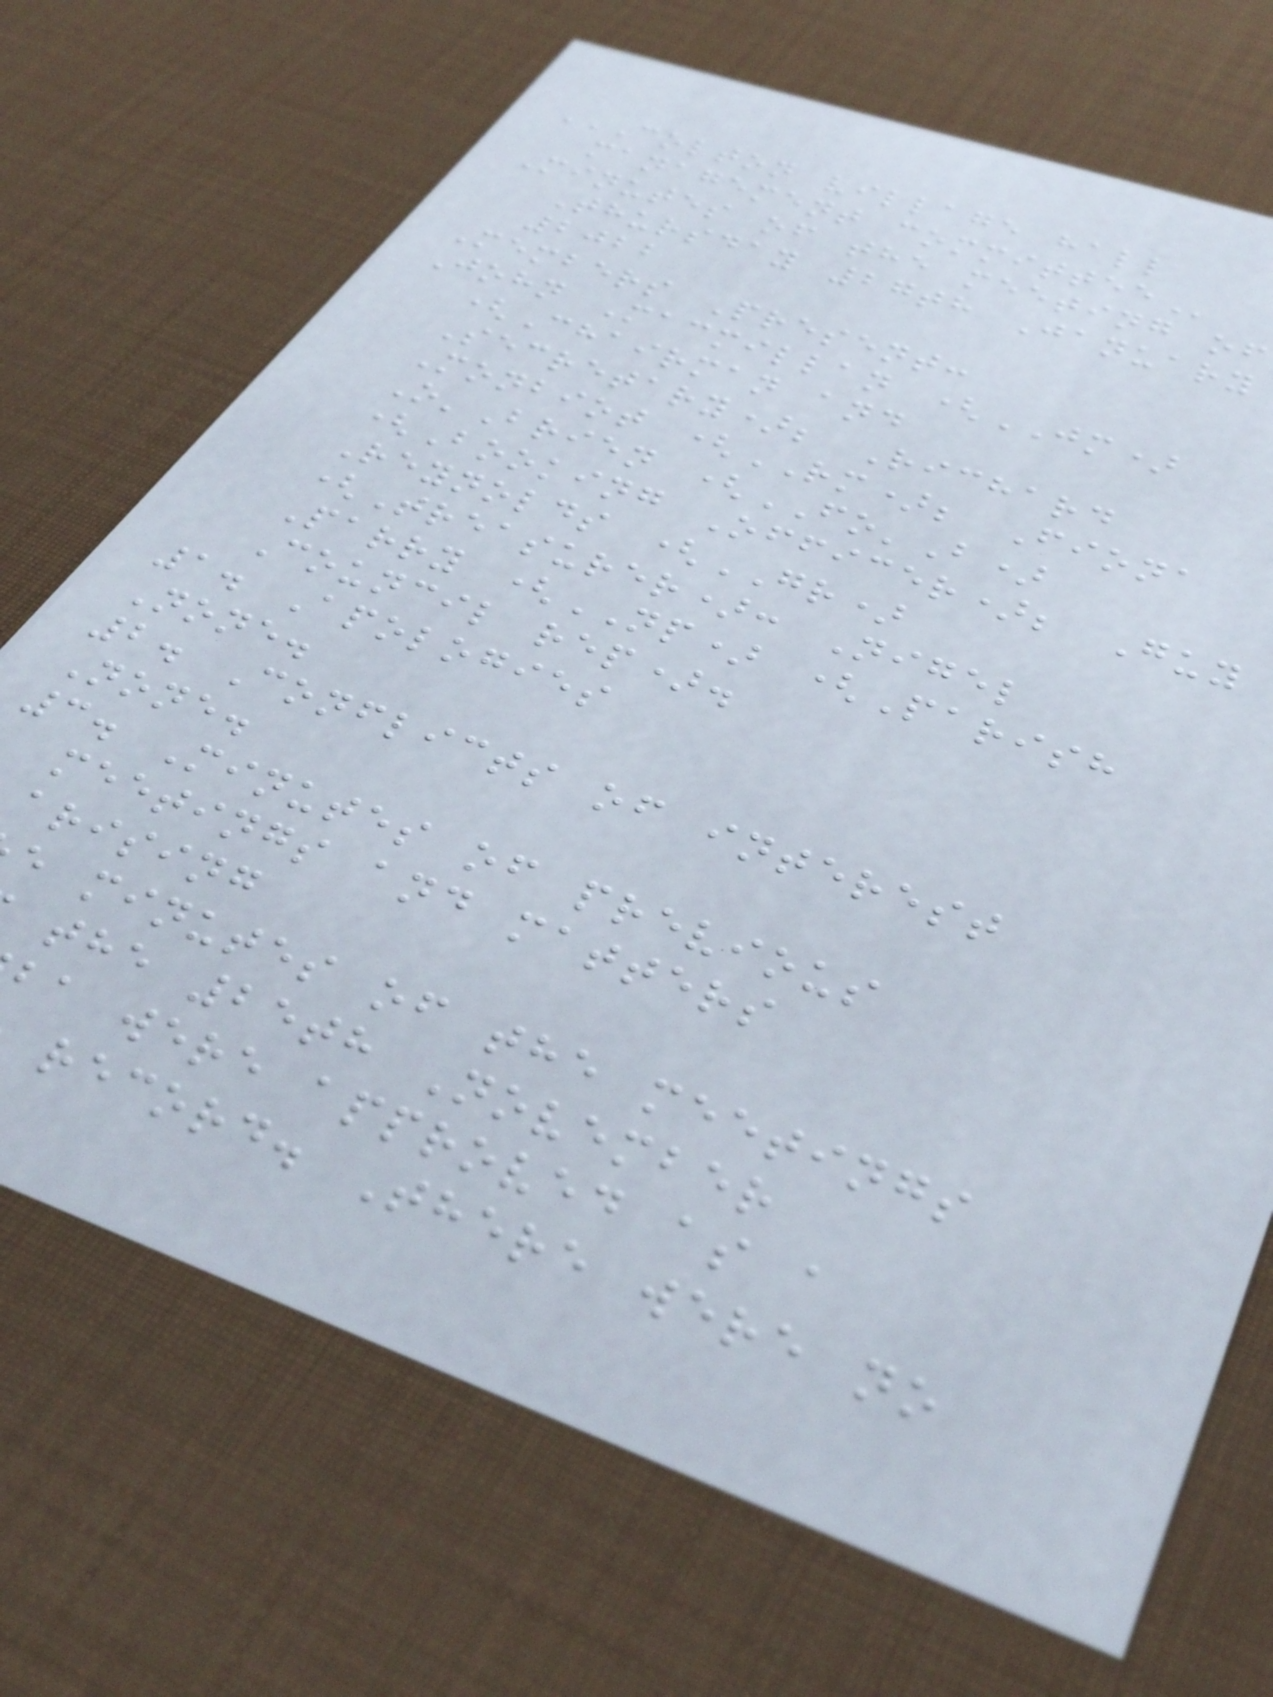COLTON VILLAGE HALL
management
Minutes of the meeting of
Thursday 27th January
2022
Members Present:
John Macmillan (JM)
(Chairman and
Secretary); Richard
Monbiot (RM); Fiona
O'Brien (FO'B)
(Booking Officer); Guy
Reynolds (GR)
(Treasurer): Nigel
Parry (NP) (Parish
Council rep).
1. Apologies
None.
2. Conflicts of interest
None.
3. Minutes of previous
meetings and matters
arising
e minutes of the meetings
the 25th November
ba were approved as a
record. There were no
